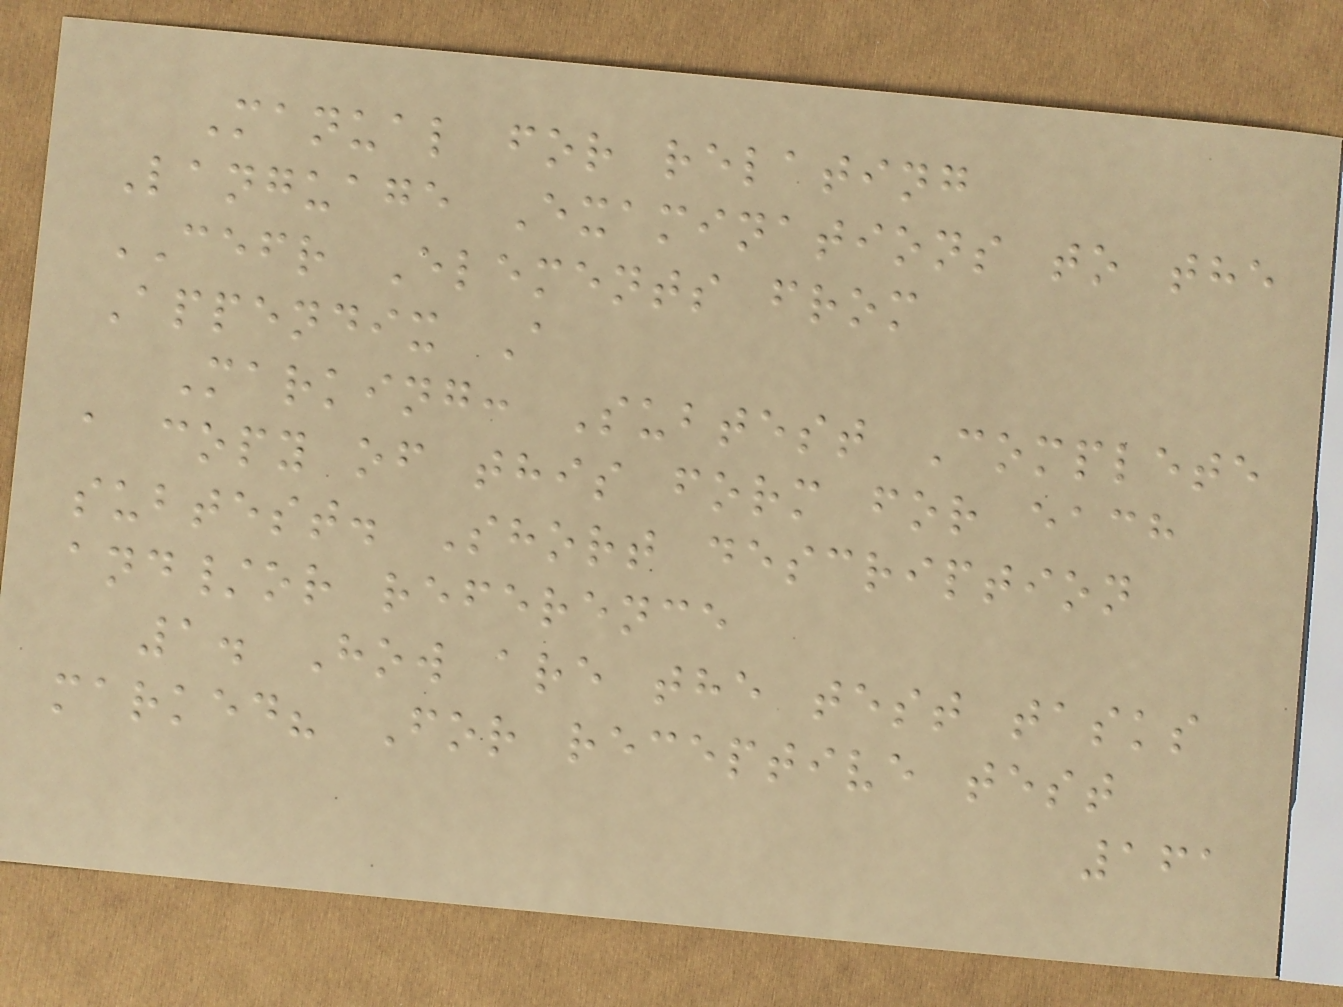Manual for relating
Language Examinations to the
CEFR Elements from
Appendix A
Marking: Subtest Complete
a copy of this form for each
subtest. Short description
and/or reference
1. How are the test tasks
marked? For receptive test
161
